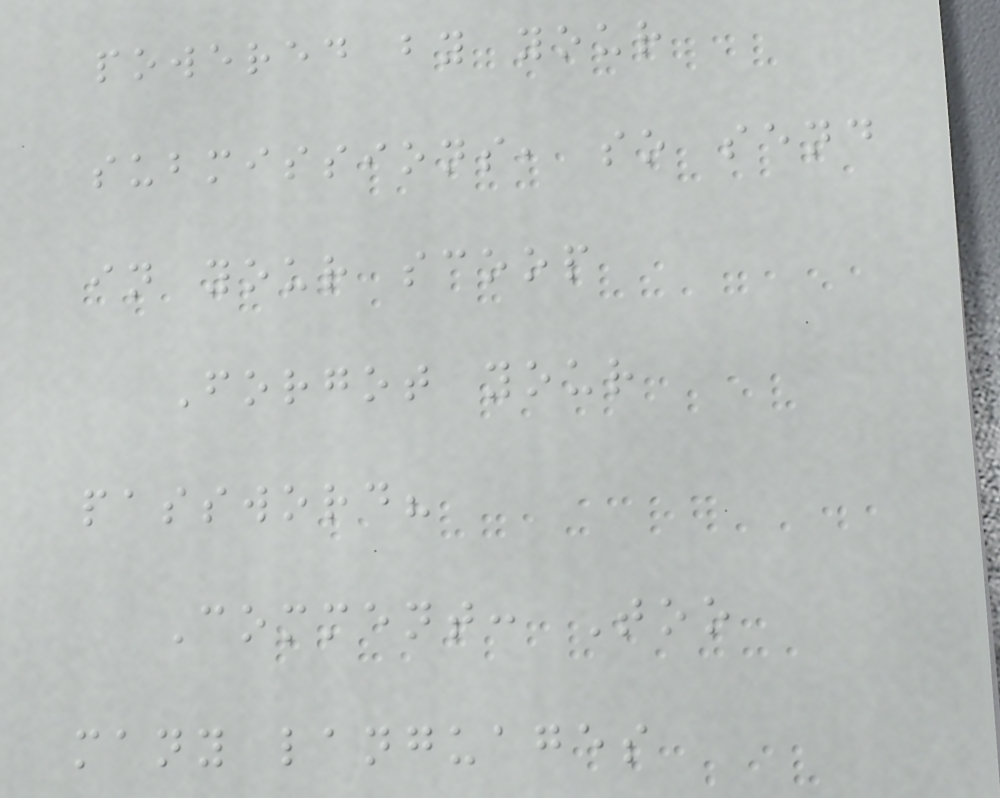powered by your
submissions, so send
in your scoop
Forgot your
password?
Comment: Too
many languages
